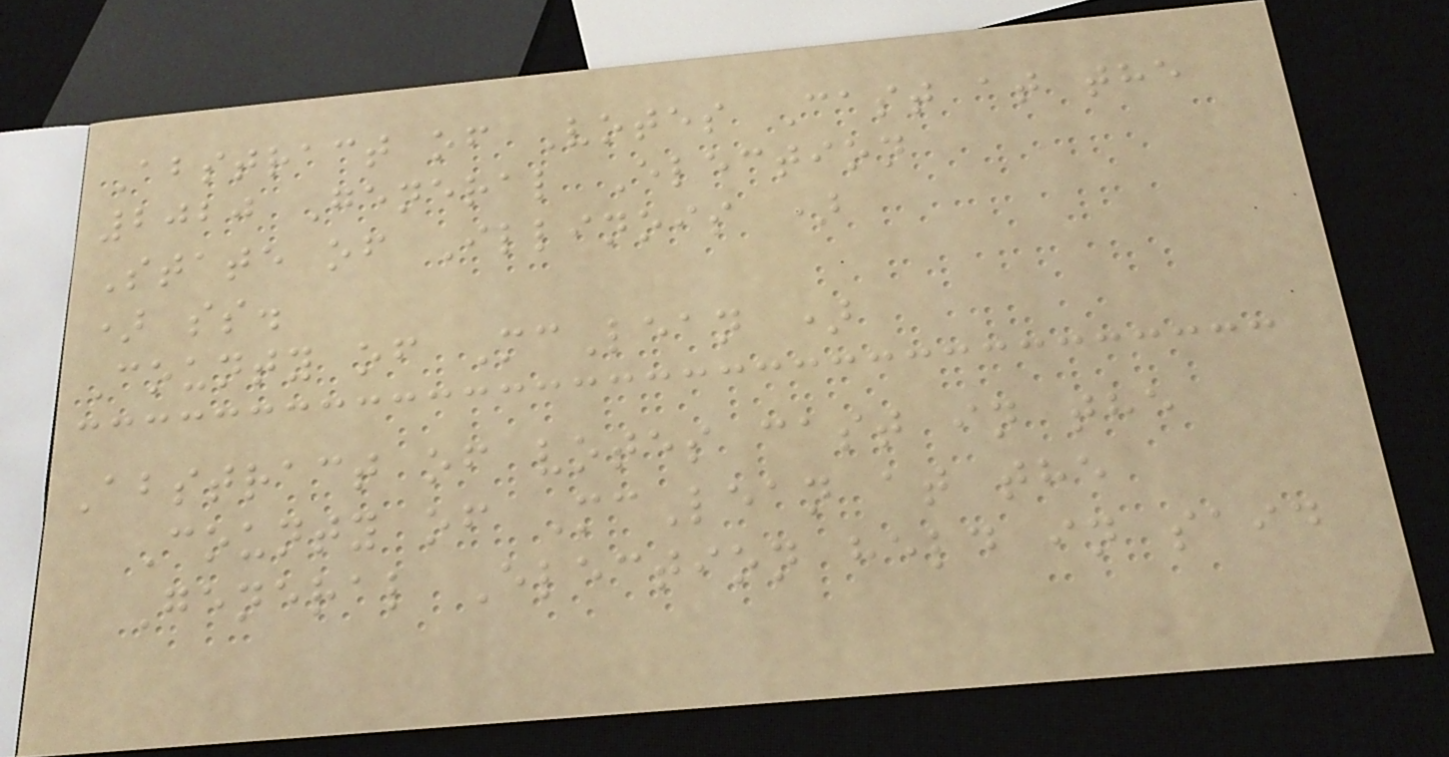Abstract of Votes Cast at the
2020 General Election
State of Illinois )
) ss.
County of McLean )
Abstract of votes cast in the
County of McLean at the
General Election held in said
